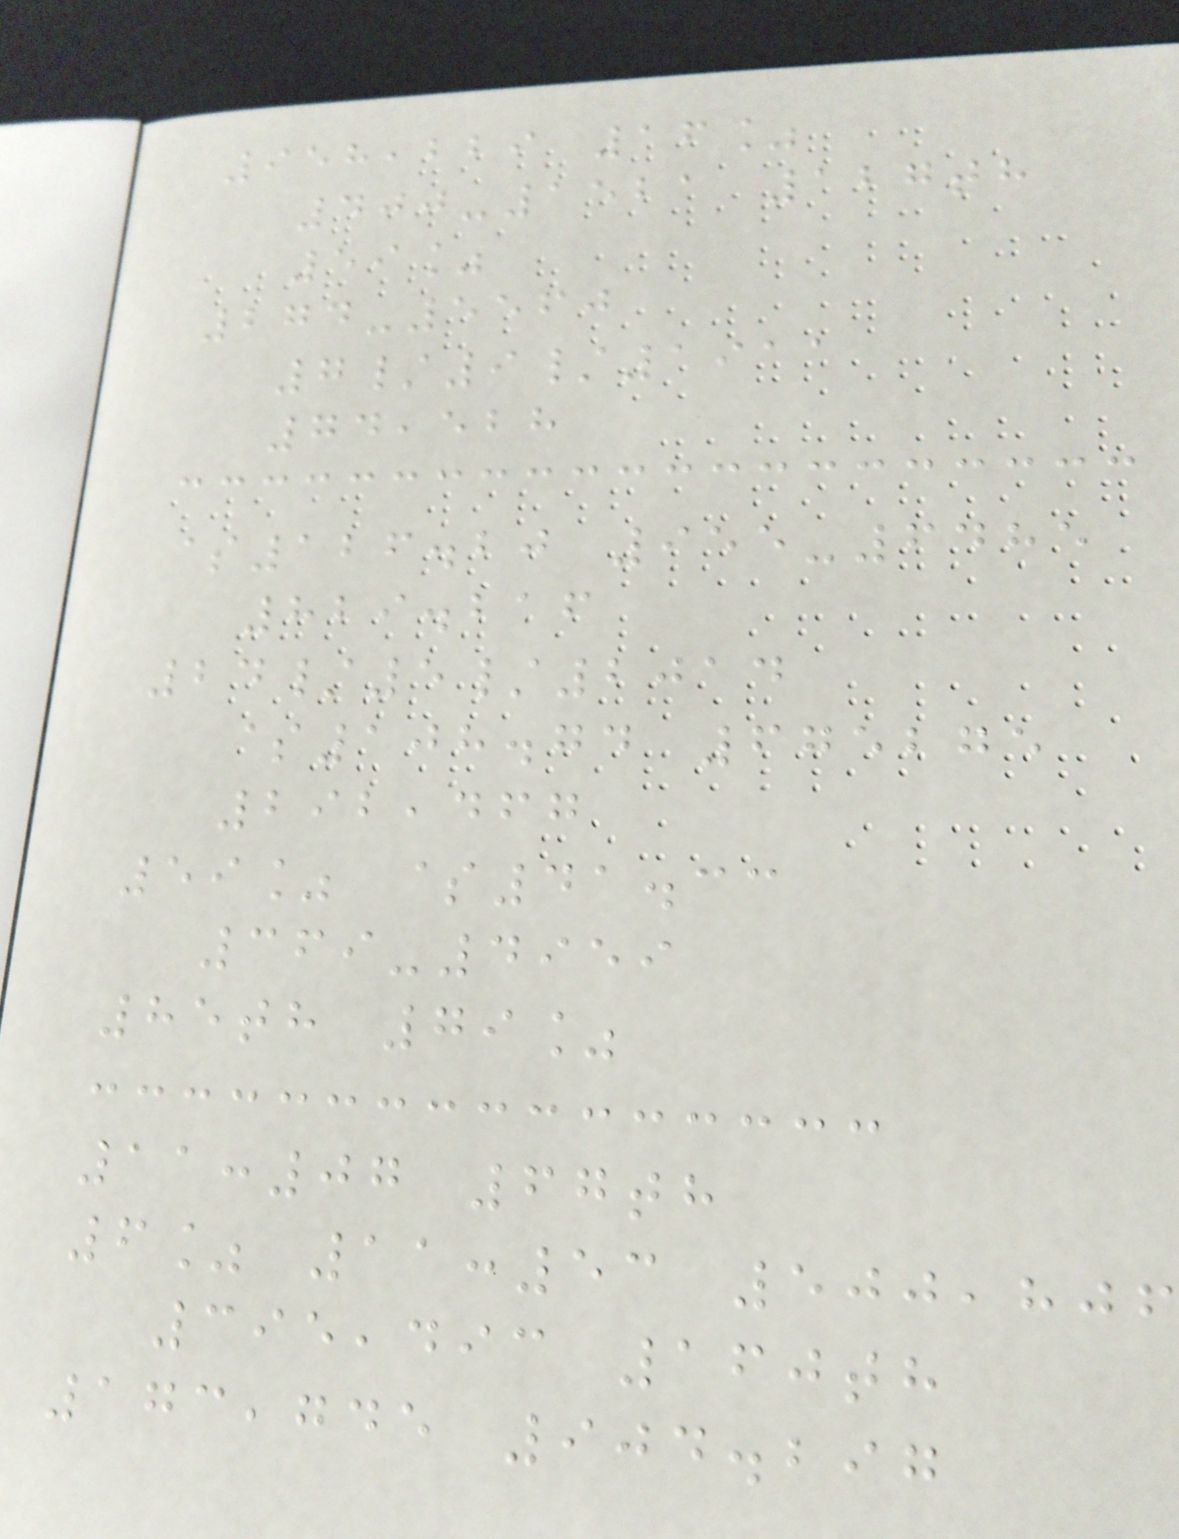958,229 16%
400-1521 127th
59%
274-5560
7/9/1911
74,528
$126.20 955-6485
829.216
24/5/2014
$108.74 675275
292,467
59% $41.33
369-4959
85th 79%
11:07 67th
6% 11:53 500,806
395,493 160th
173,745 904.297
